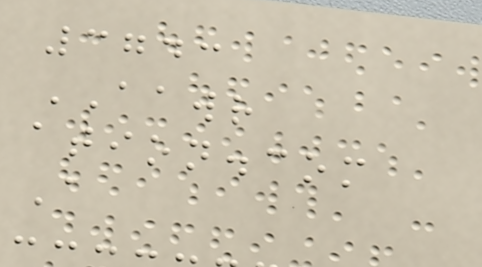3743
AAWR
ation.com
A
